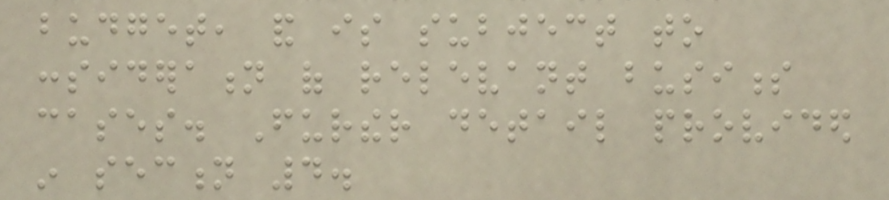budget, and is subject to
consideration of relevant business
cases. Further detail provided
in section 4.
